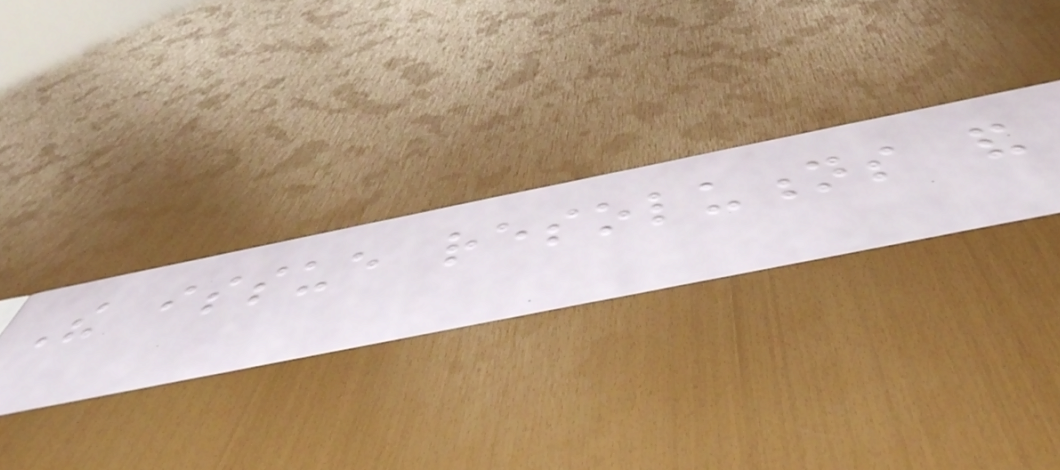The issue resolutions and
